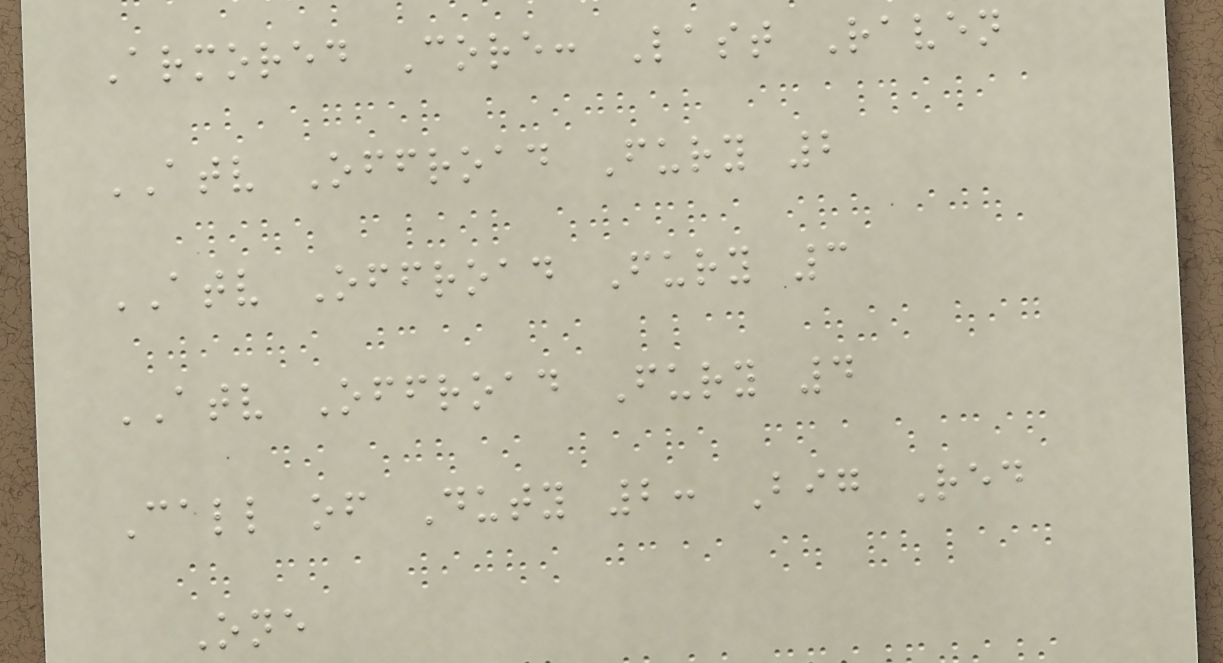Armored Core: Last Raven
ATV Offroad Fury 2
ATV Offroad Fury 3
ATV Offroad Fury 4
Call of Duty 2: Big Red
One
